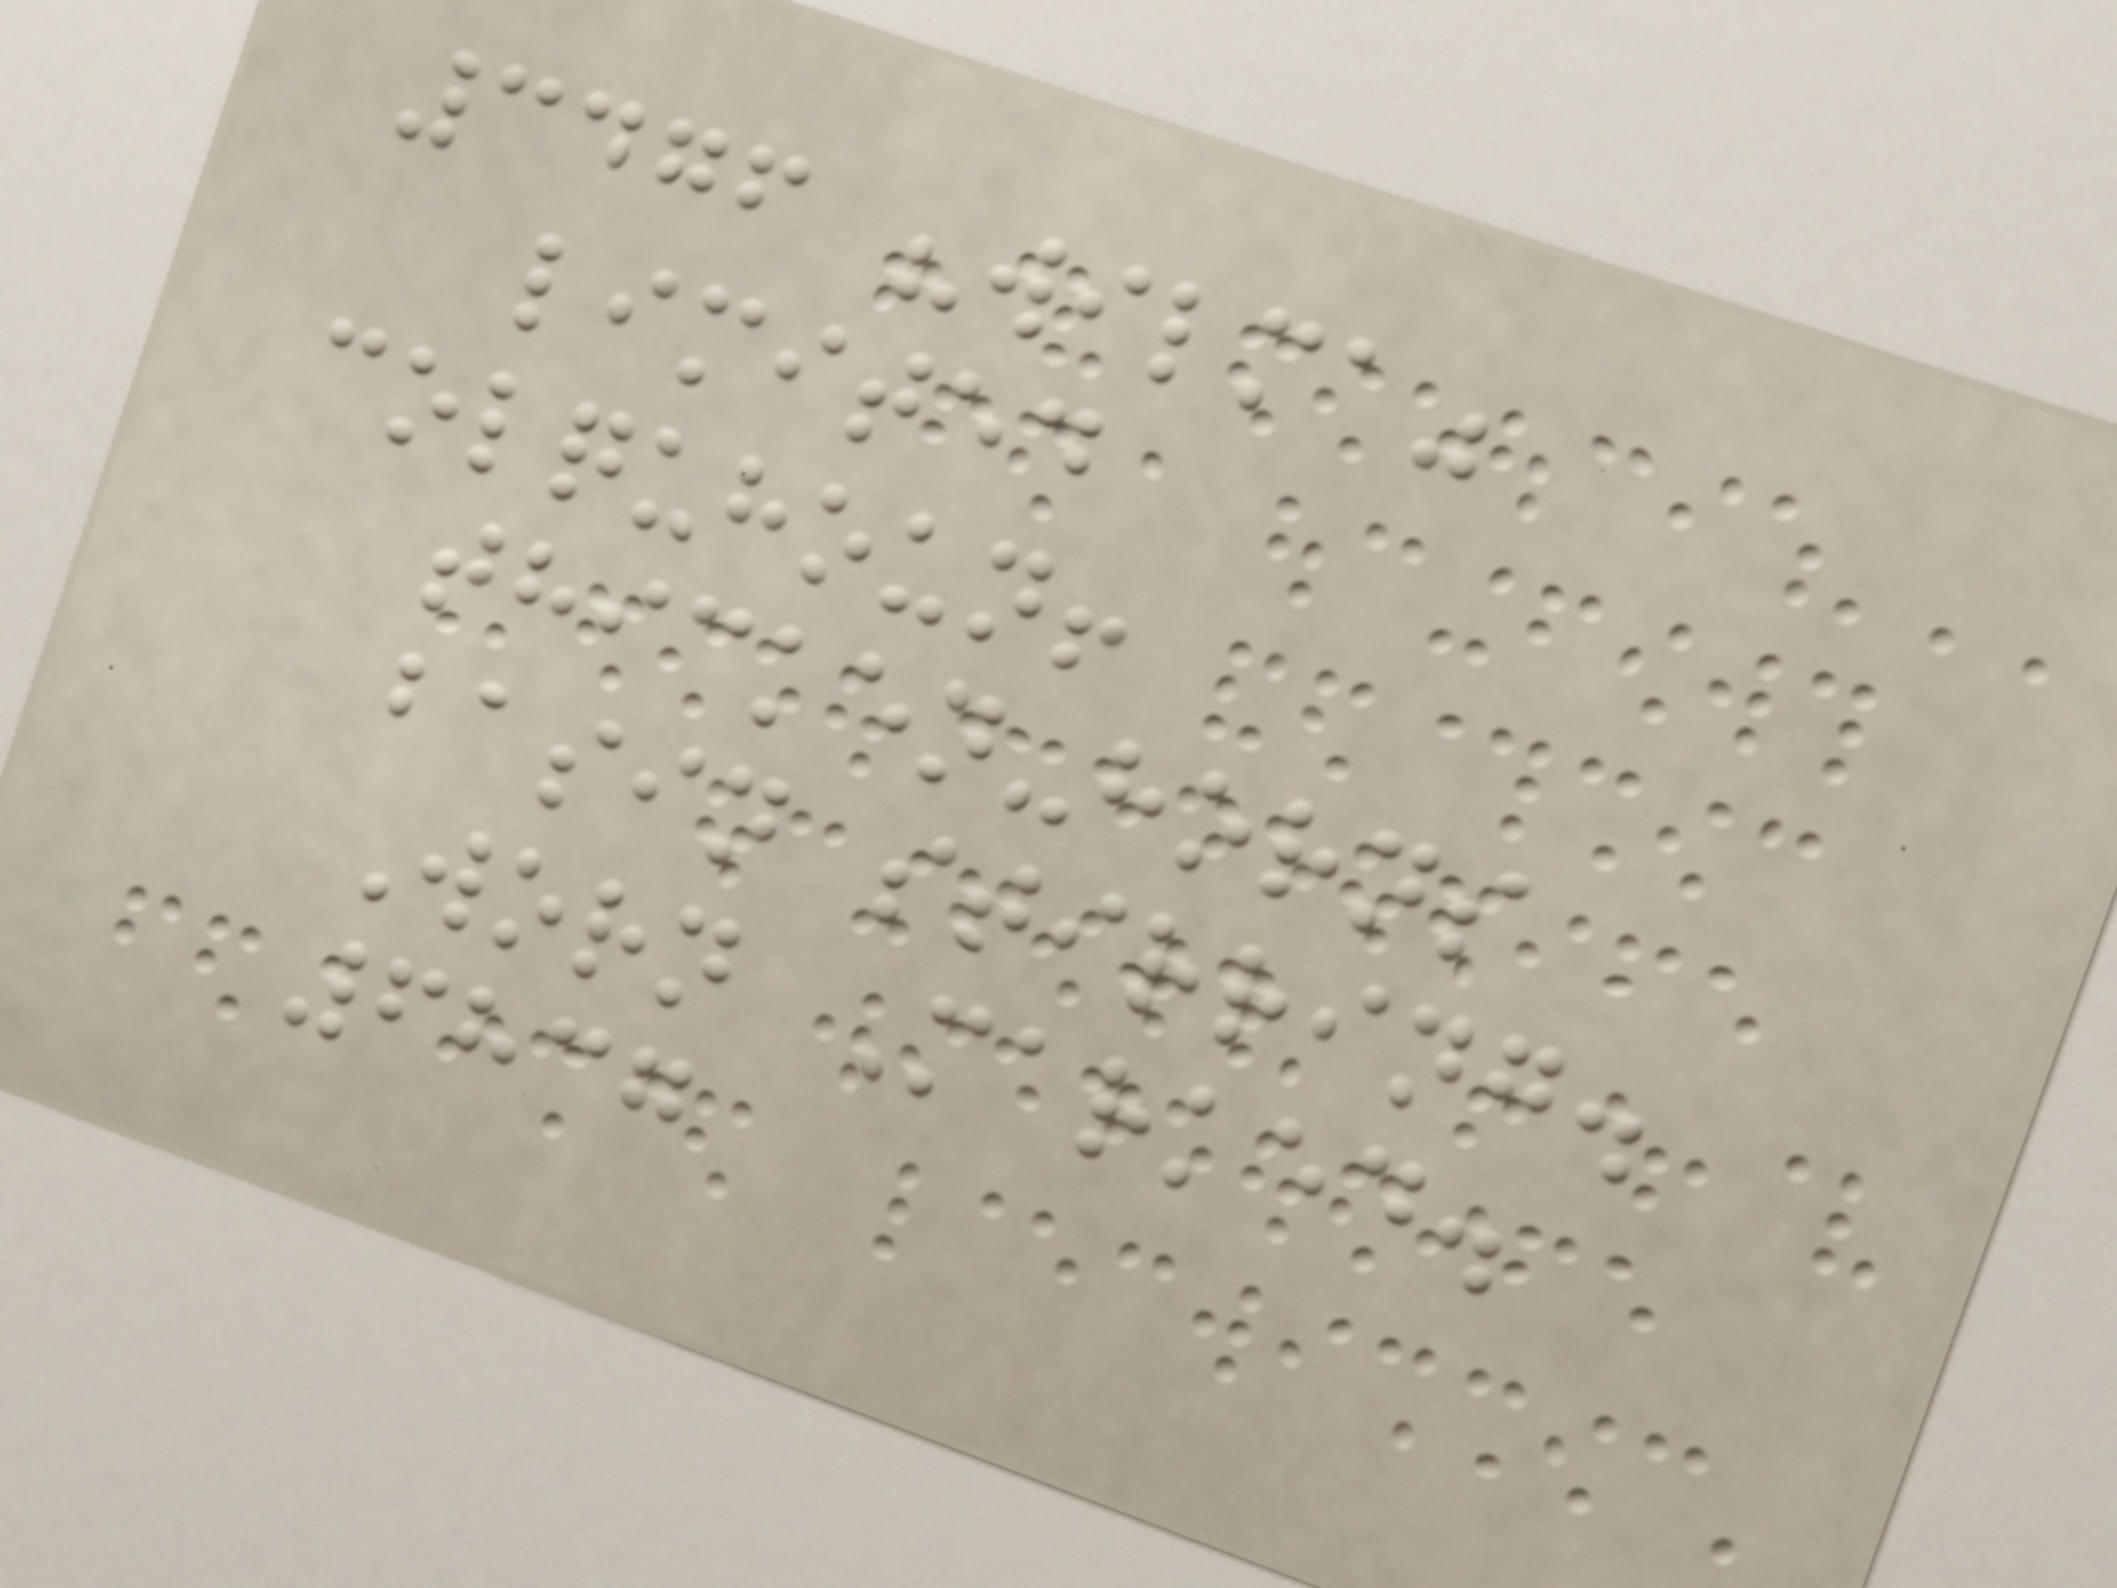3476 "wilma"
limited
colquhoun!
thicken-horns
basin stirring.
Worn Marked.
6837
